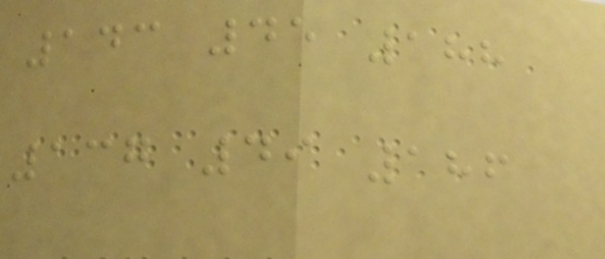143 45 188
137 49 186
